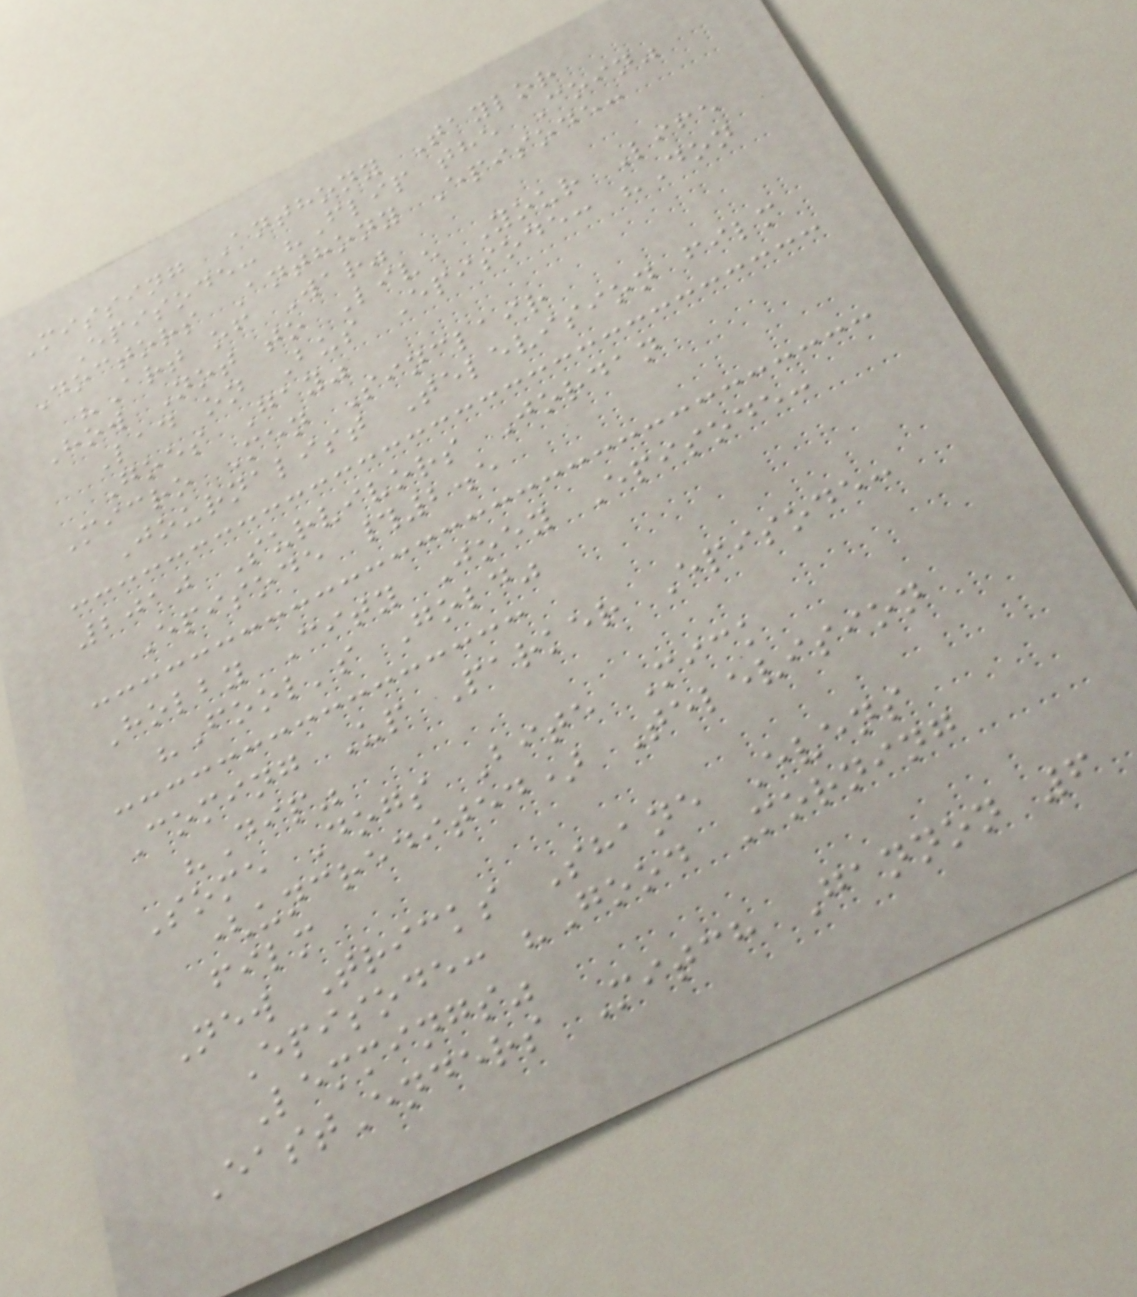Missing Anthony Taylor
Episode: "Flip the Coin"
Doctors Anthony Episode:
"Art of War"
How Not to Live Your Life
Lad on Bus Episode: "Don
Goes Gay"
Micro Men Sinclair
Journalist Television film
2010 Survivors Jordan
Episode #2.5
Holby City Joey Episode:
"Fool's Gold"
Coming Up Parker Episode:
"Dip"
Some Dogs Bite Mick
(uncredited) Television
film
New Tricks Shane Evens
Episode: "Good Morning
Lemmings"
EastEnders Mitch Gannon 6
